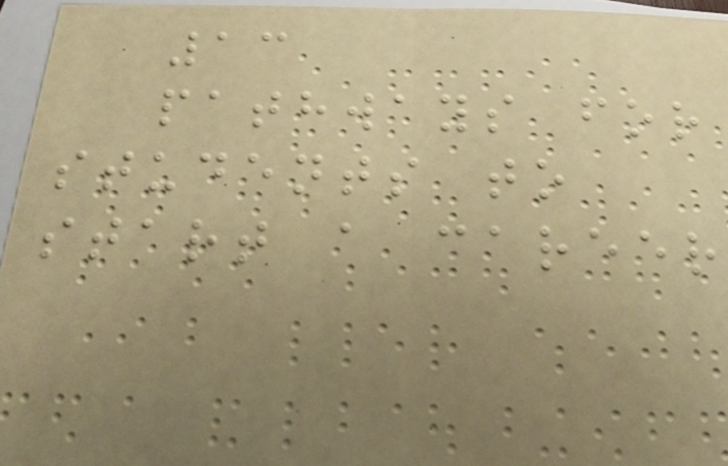13
pathways for
students to
start a career
